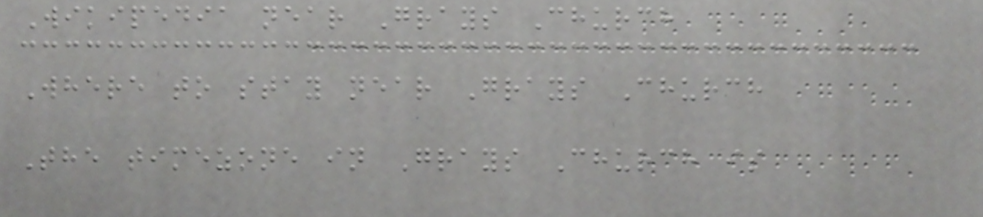Wikipedia near Grays Church
Where to stay near Grays Church
The timezone in Grays Church is
